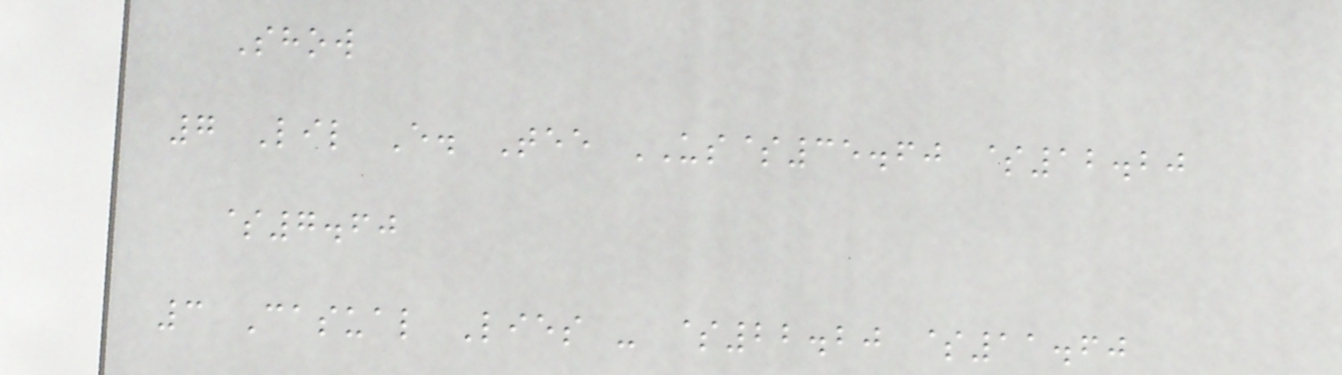Show
7 Lil E. Tee US$35.60 $12.20
$7.60
3 Casual Lies - $22.20 $11.60
